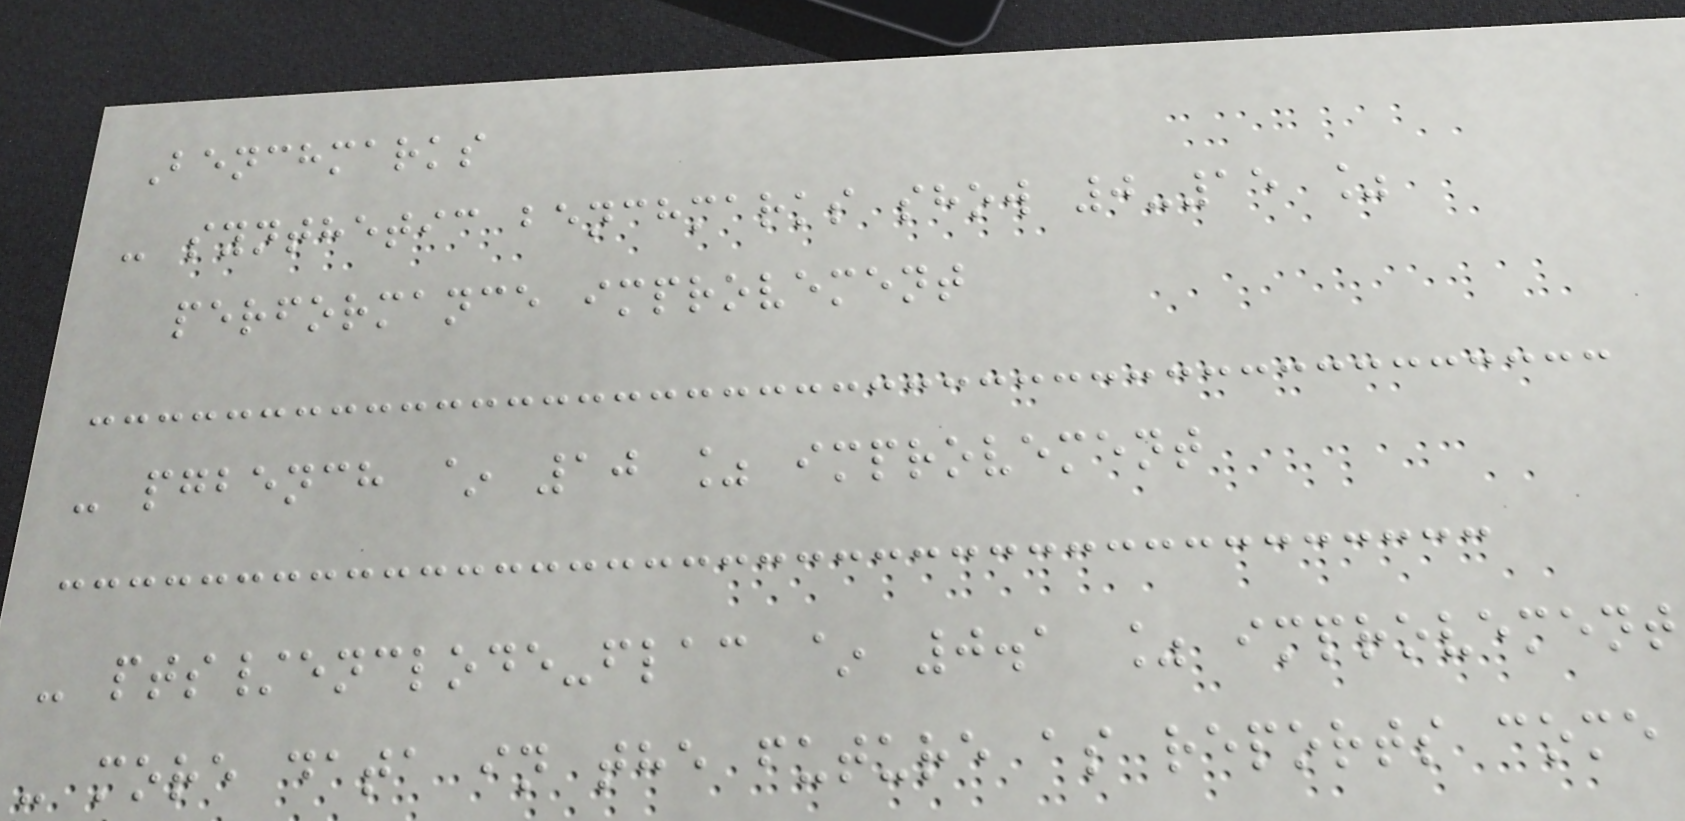Benchmarks
- synthetic benchmarks show 0-15 %
performance improvement
- pgbench ~ 10 % improvement
- pts/enclode-flac ~ 0.1 % improvement
- more data in the future as reports come
